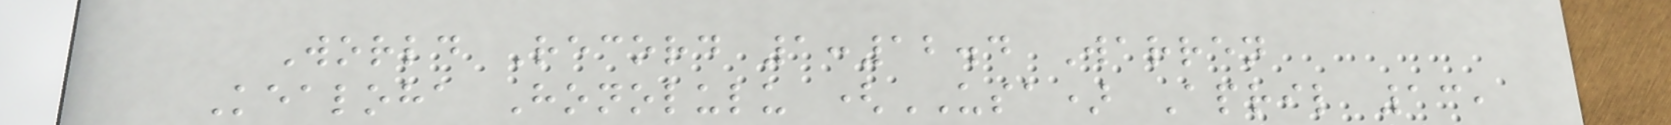World Record 1:12.4 Warren
Kealoha Honolulu (USA) April 13,
